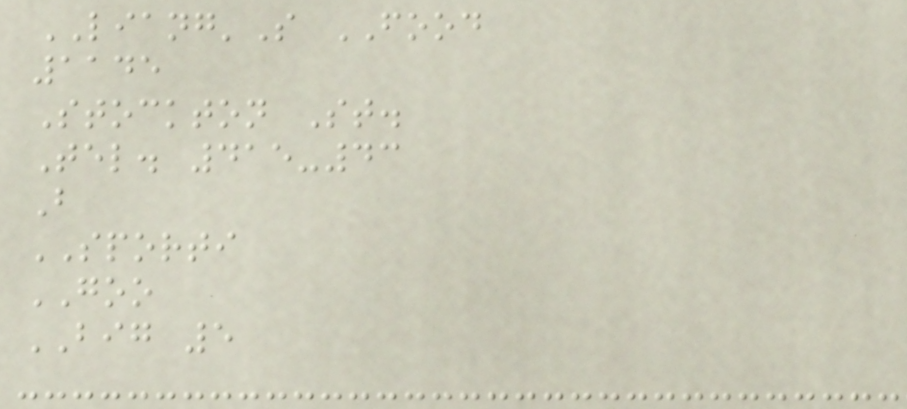LIANG'S FOOD
1145
Stockton St.
Tel. 415-43
B
SPORTI
GOO
BIG 5
